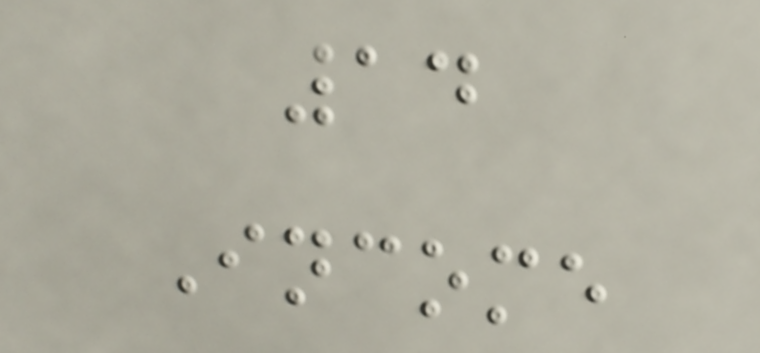14
Income
